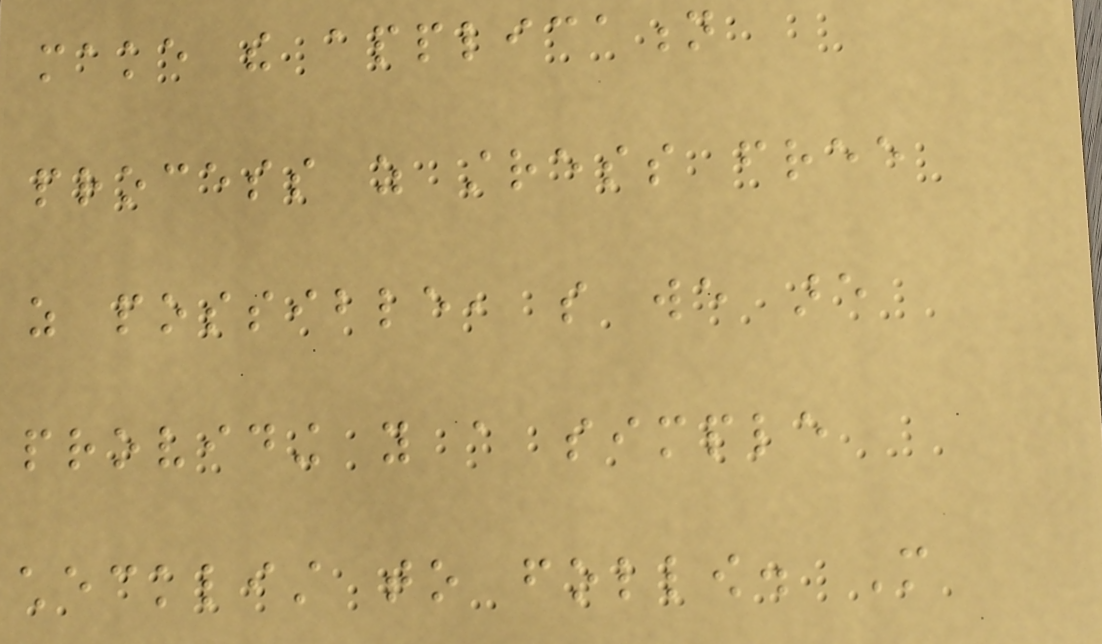make the application
process as stress free
as possible, so we are
providing you a simple
checklist to follow. More
